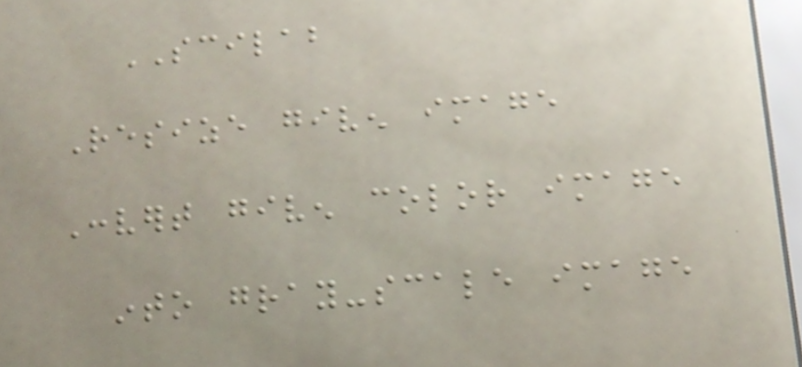SCILAB
Resize given image
Convert given color image
into gray-scale image
